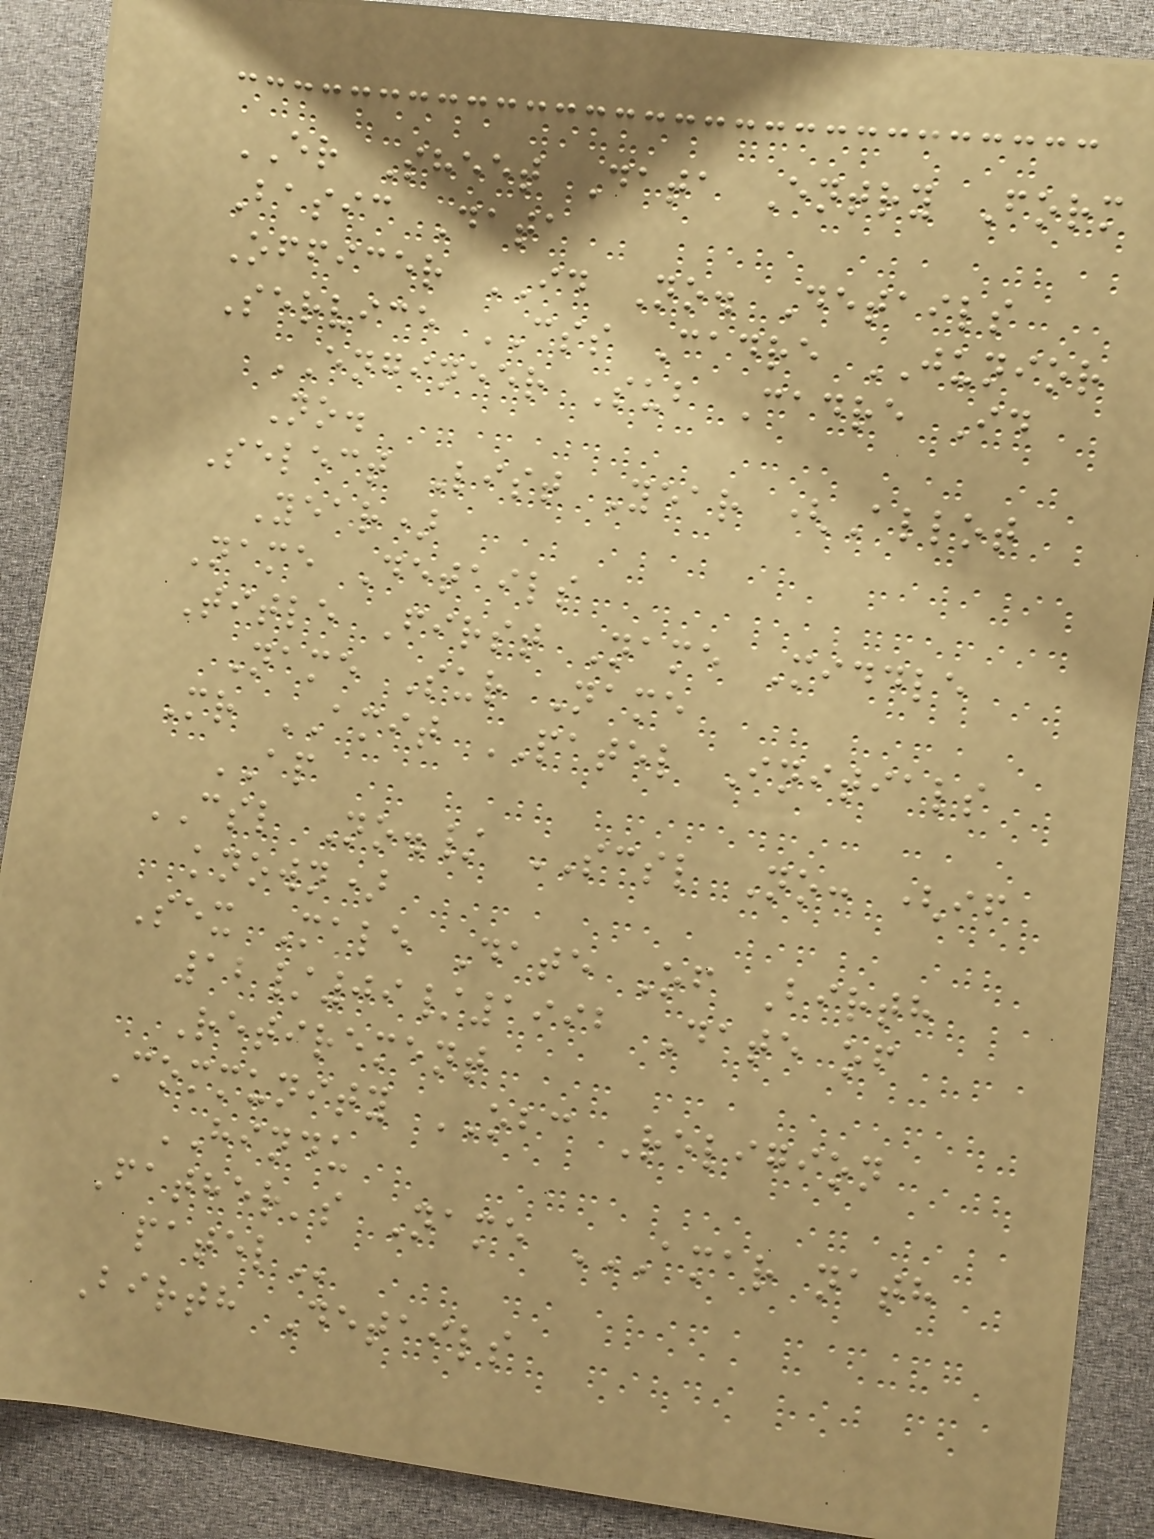ER Sheet Data Entry Form
Basic Data
Officer ID No. Details
Service CSS Cadre JUNIOR
ENGINEER Sub Cadre Id
No.
Select List Year (Allot
Year)
Name Details
Title First Name Middle
Name Sur Name
Mr AMIT PATEL Initials
AP
CSL No./ SCSL No: (if
known)
Sex Male Date Of Birth
12/09/1992 Date of
Retirement
Community OBC Religion
HINDU
Father's Name AMAR NATH
PATEL
Birth Details
